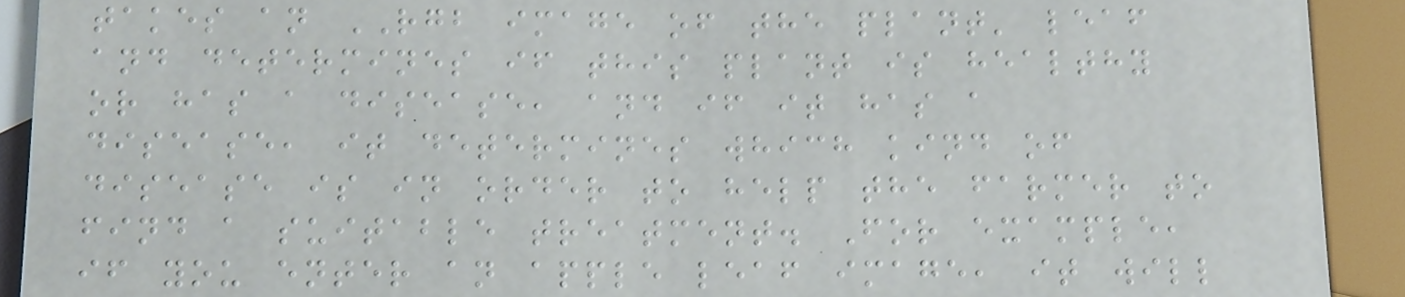takes an RGB image of the plant' leaf
and determines if this plant is healthy
or has a disease, and if it has a
disease, it determines which kind of
disease is in order to help the farmer to
find a suitable treatment. For example,
if you enter an apple leaf image, it will
